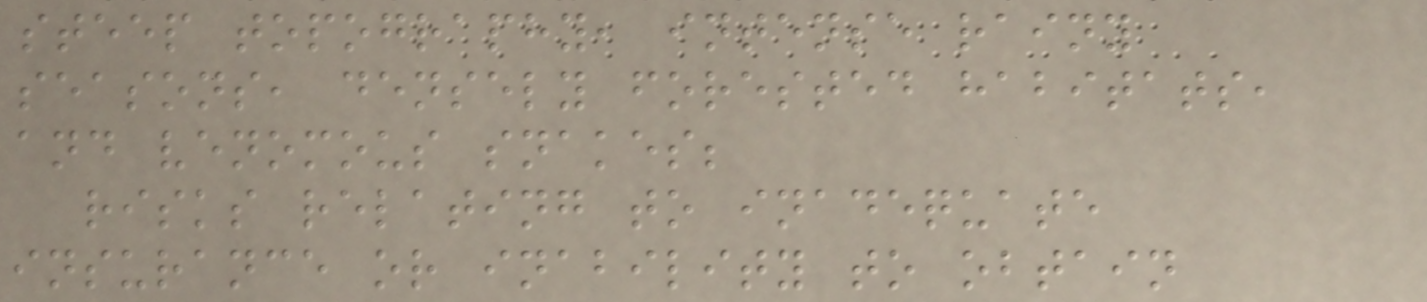steep topography, intense rainy
seasons, densely forested habitats,
and venomous snakes;
risks relating to inadequate
insurance or inability to obtain
